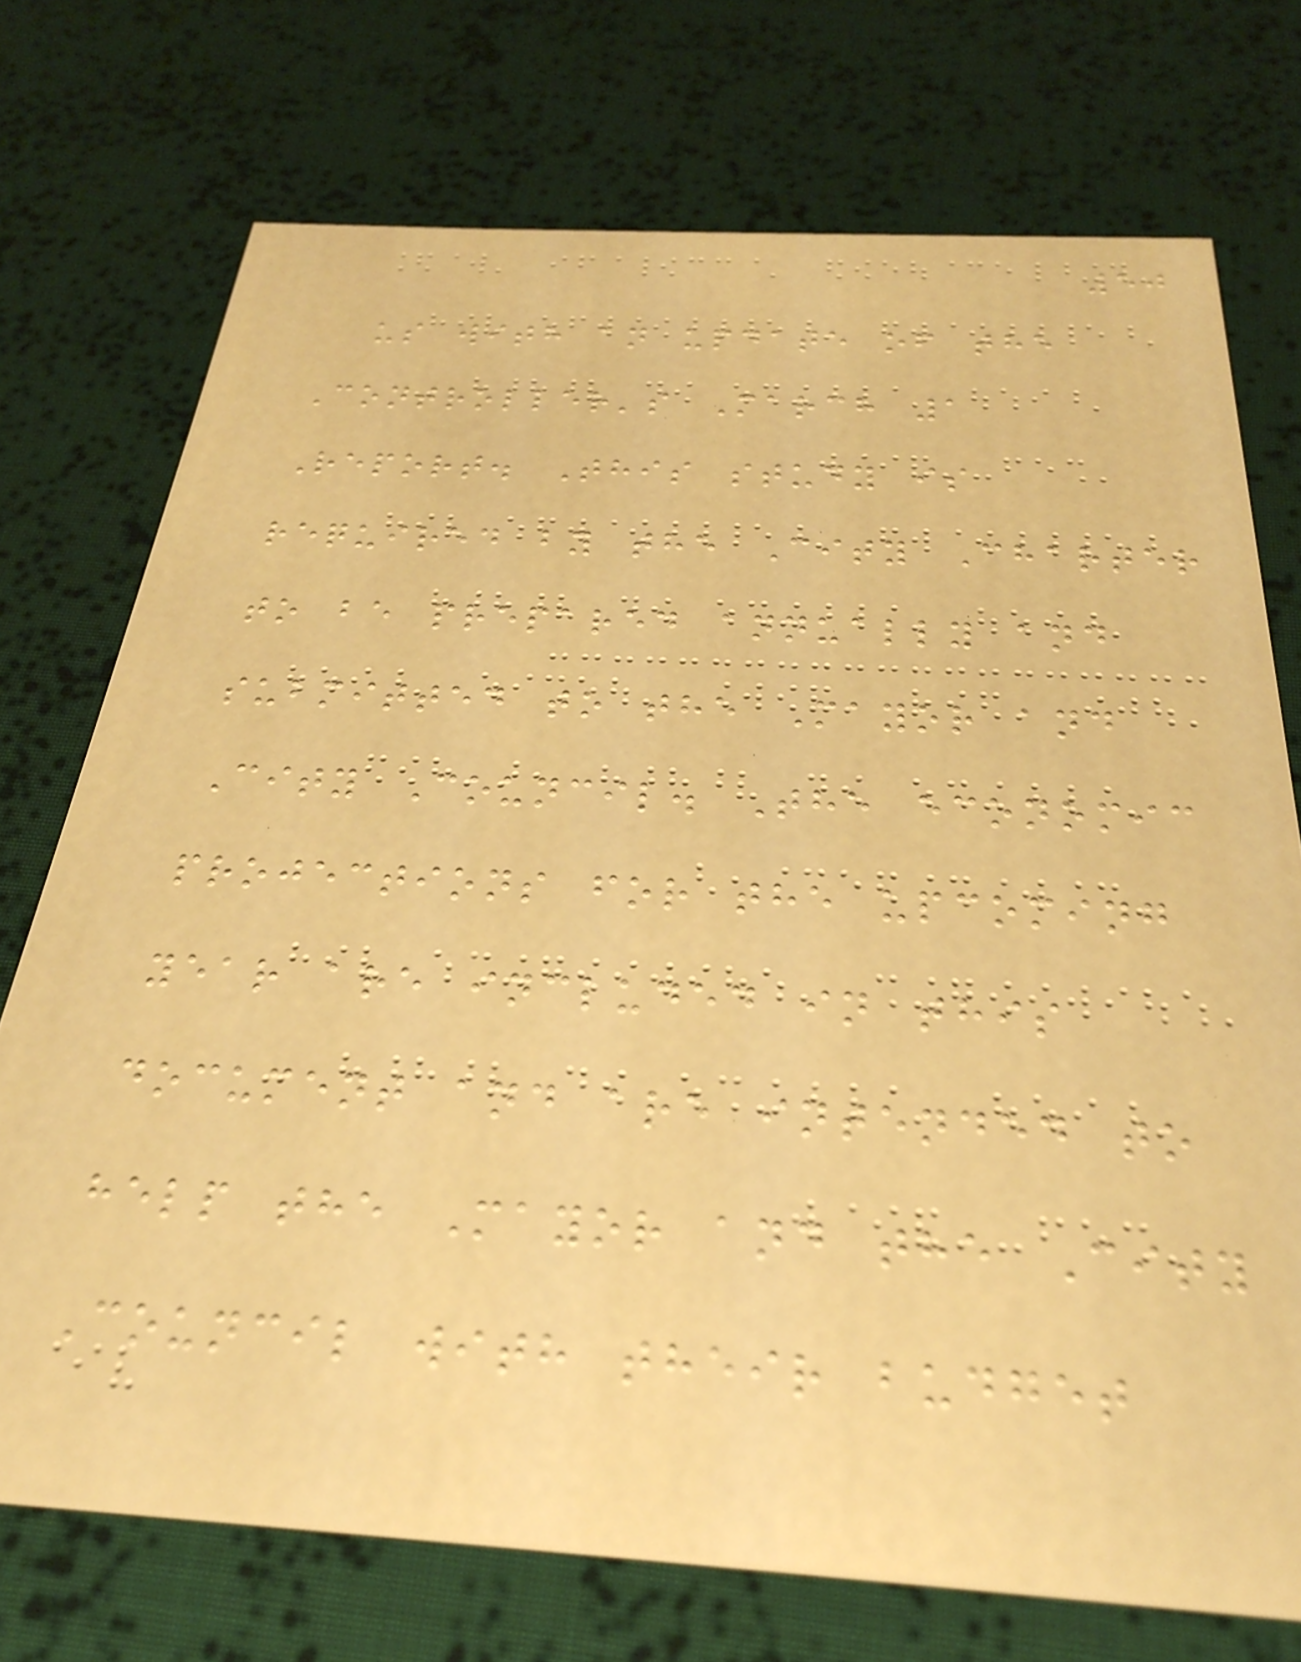50
us with an update of the
Controller's March 1
Report. This study is
required by the City Charter
to be prepared annually and
submitted to the Mayor and
City Council. The economic
projections for the upcoming
year are included in this
document and are intended to
help the Mayor and the City
Council with their budget
